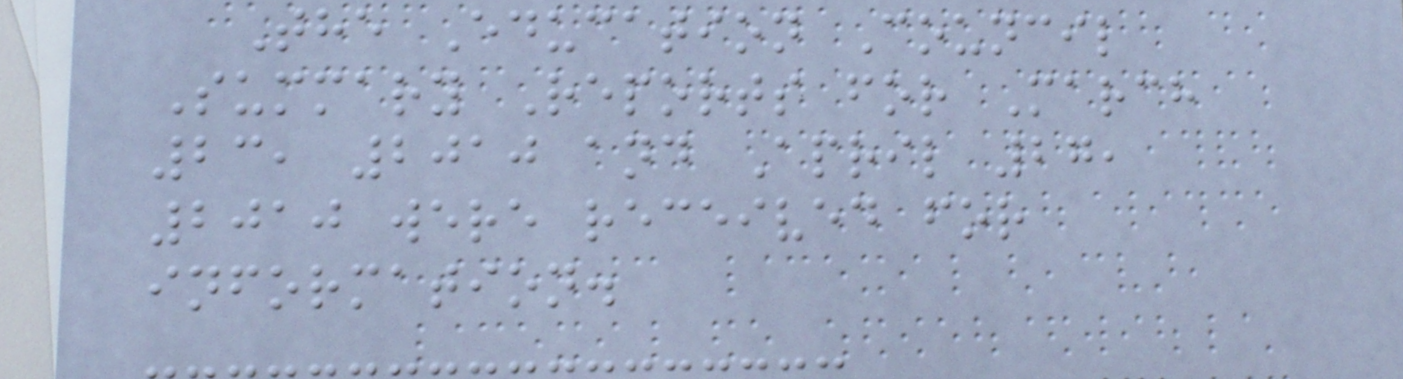The Education Council
Summary Reports for March
23, 2010 and April 27,
2010 were received for
information.
